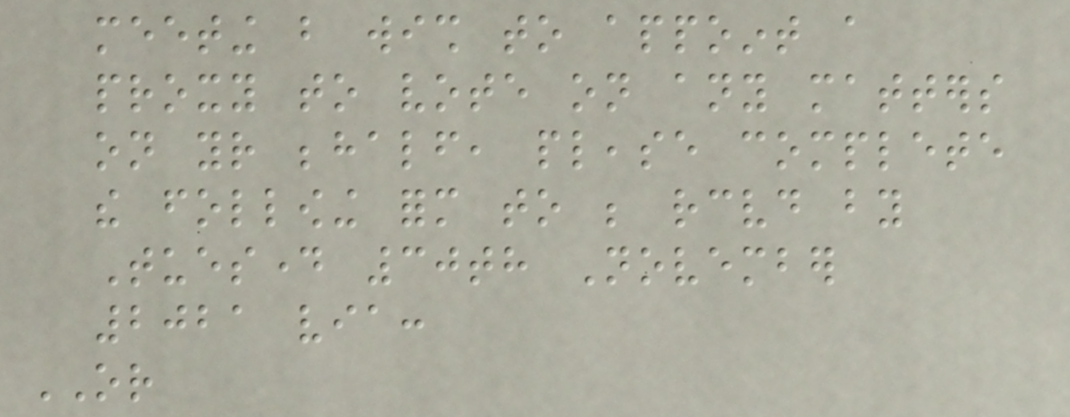meeting but wish to appoint a
proxy to vote on any matters
on your behalf, please complete
the following form to be received by
Tuesday 30th November
2021 via:
OR
